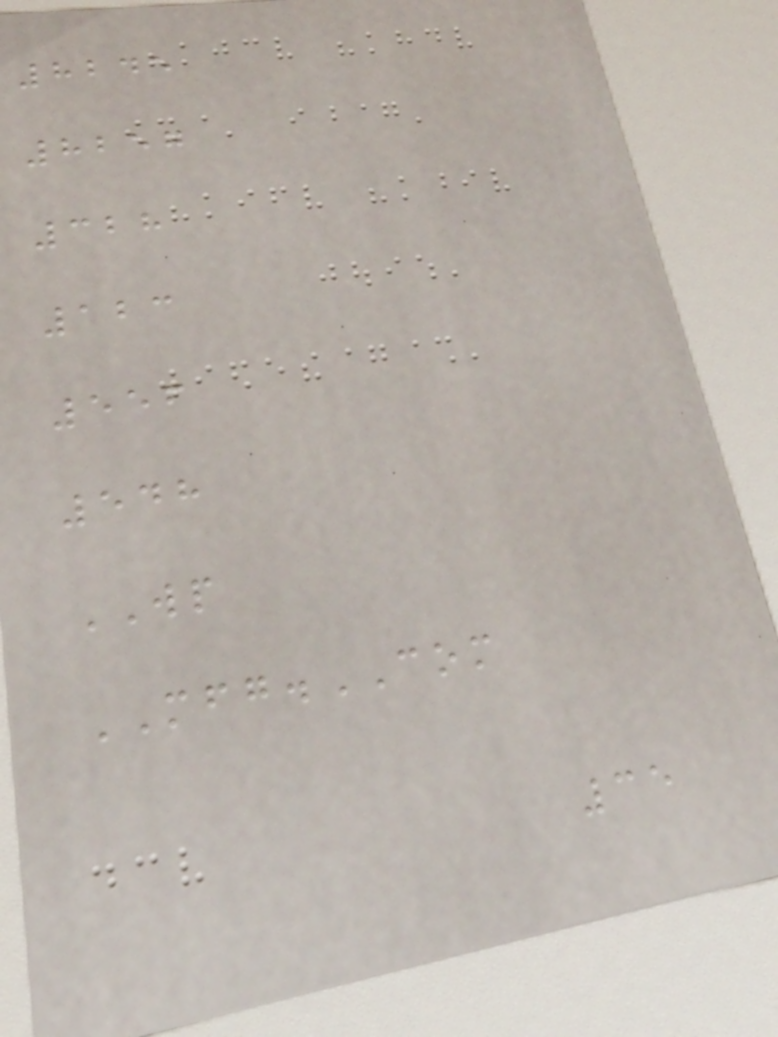8245
8257
328
123
556
548
WP
MFG.COM
35
